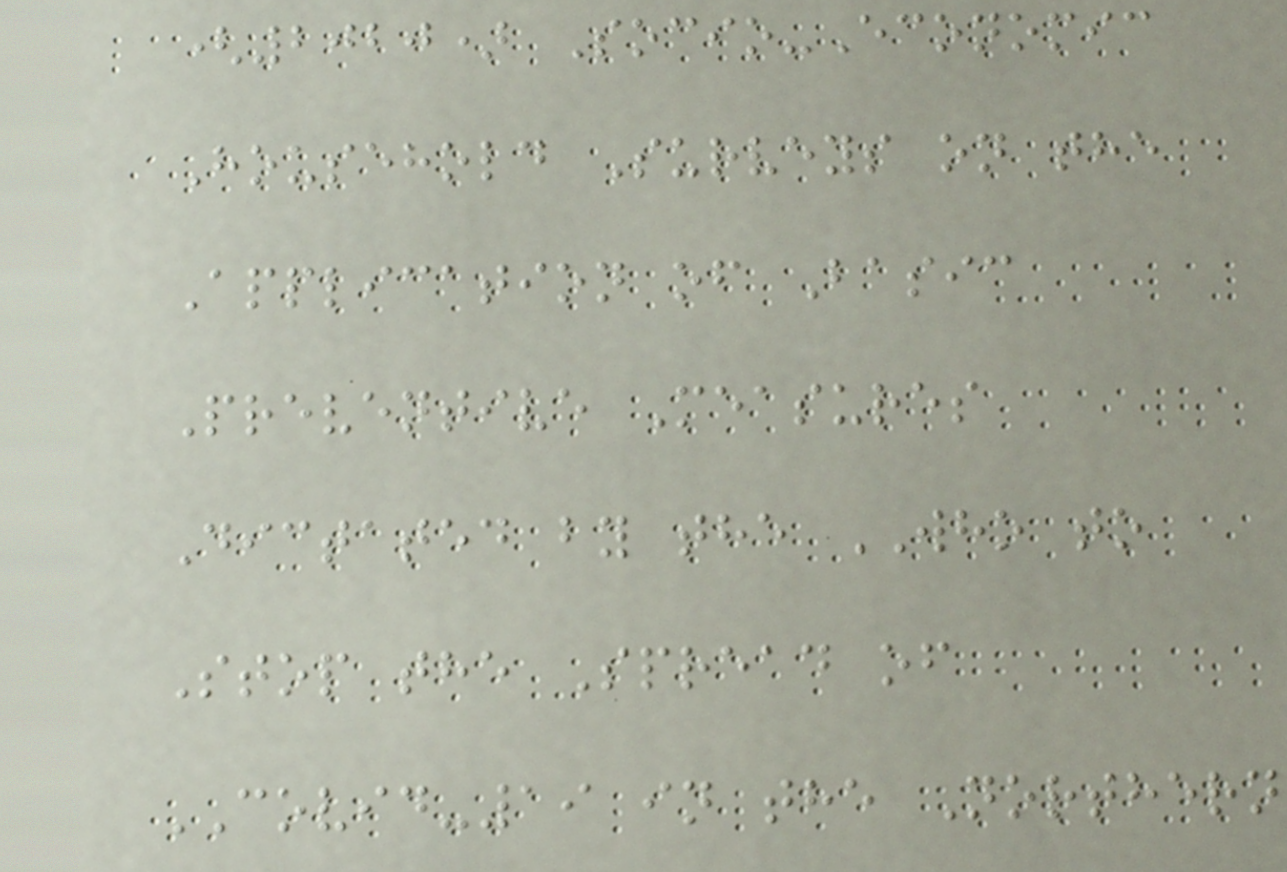(2020) Socio-Economic
Household Surveys on the
Application of Basic
Preventive Measures
Dictated by the WHO to
Stop the Spread of
COVID-19 in the Northern
